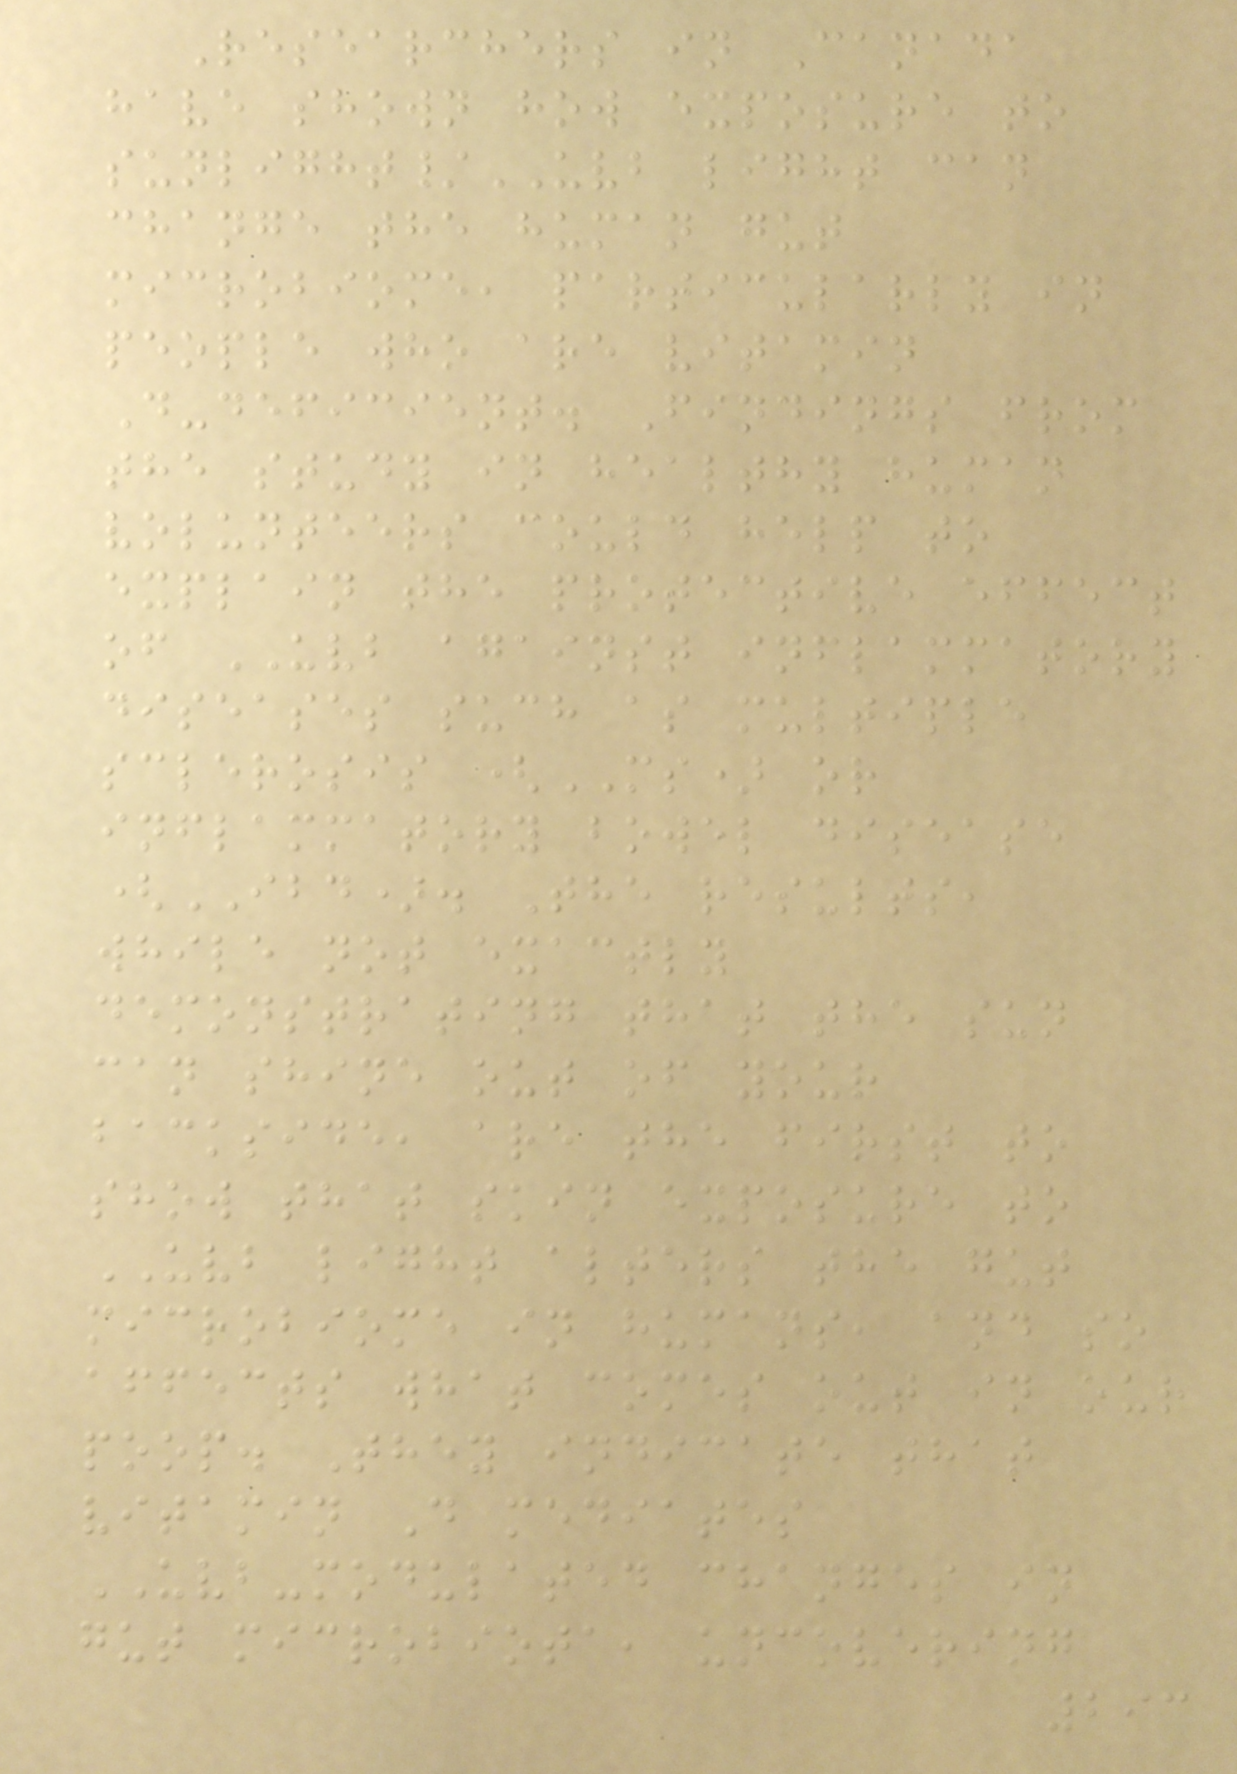Researchers in Canada
have shown how exposure to
sunlight/UVB light can
change the human gut
microbiome, particularly in
people who are vitamin
D-deficient. Findings from
the study in healthy human
volunteers could help to
explain the protective effect
of UVB against inflammatory
diseases such as multiple
sclerosis (MS) or
inflammatory bowel disease
(IBD). The results,
while not exactly
demonstrating that the sun
can shine out of your
backside, are the first to
show that skin exposure to
UVB light alters the gut
microbiome in humans, and so
affects what comes out in our
poop. They indicate that
vitamin D mediates
UVB-modulated changes in
gut microbiota, uncovering
293
